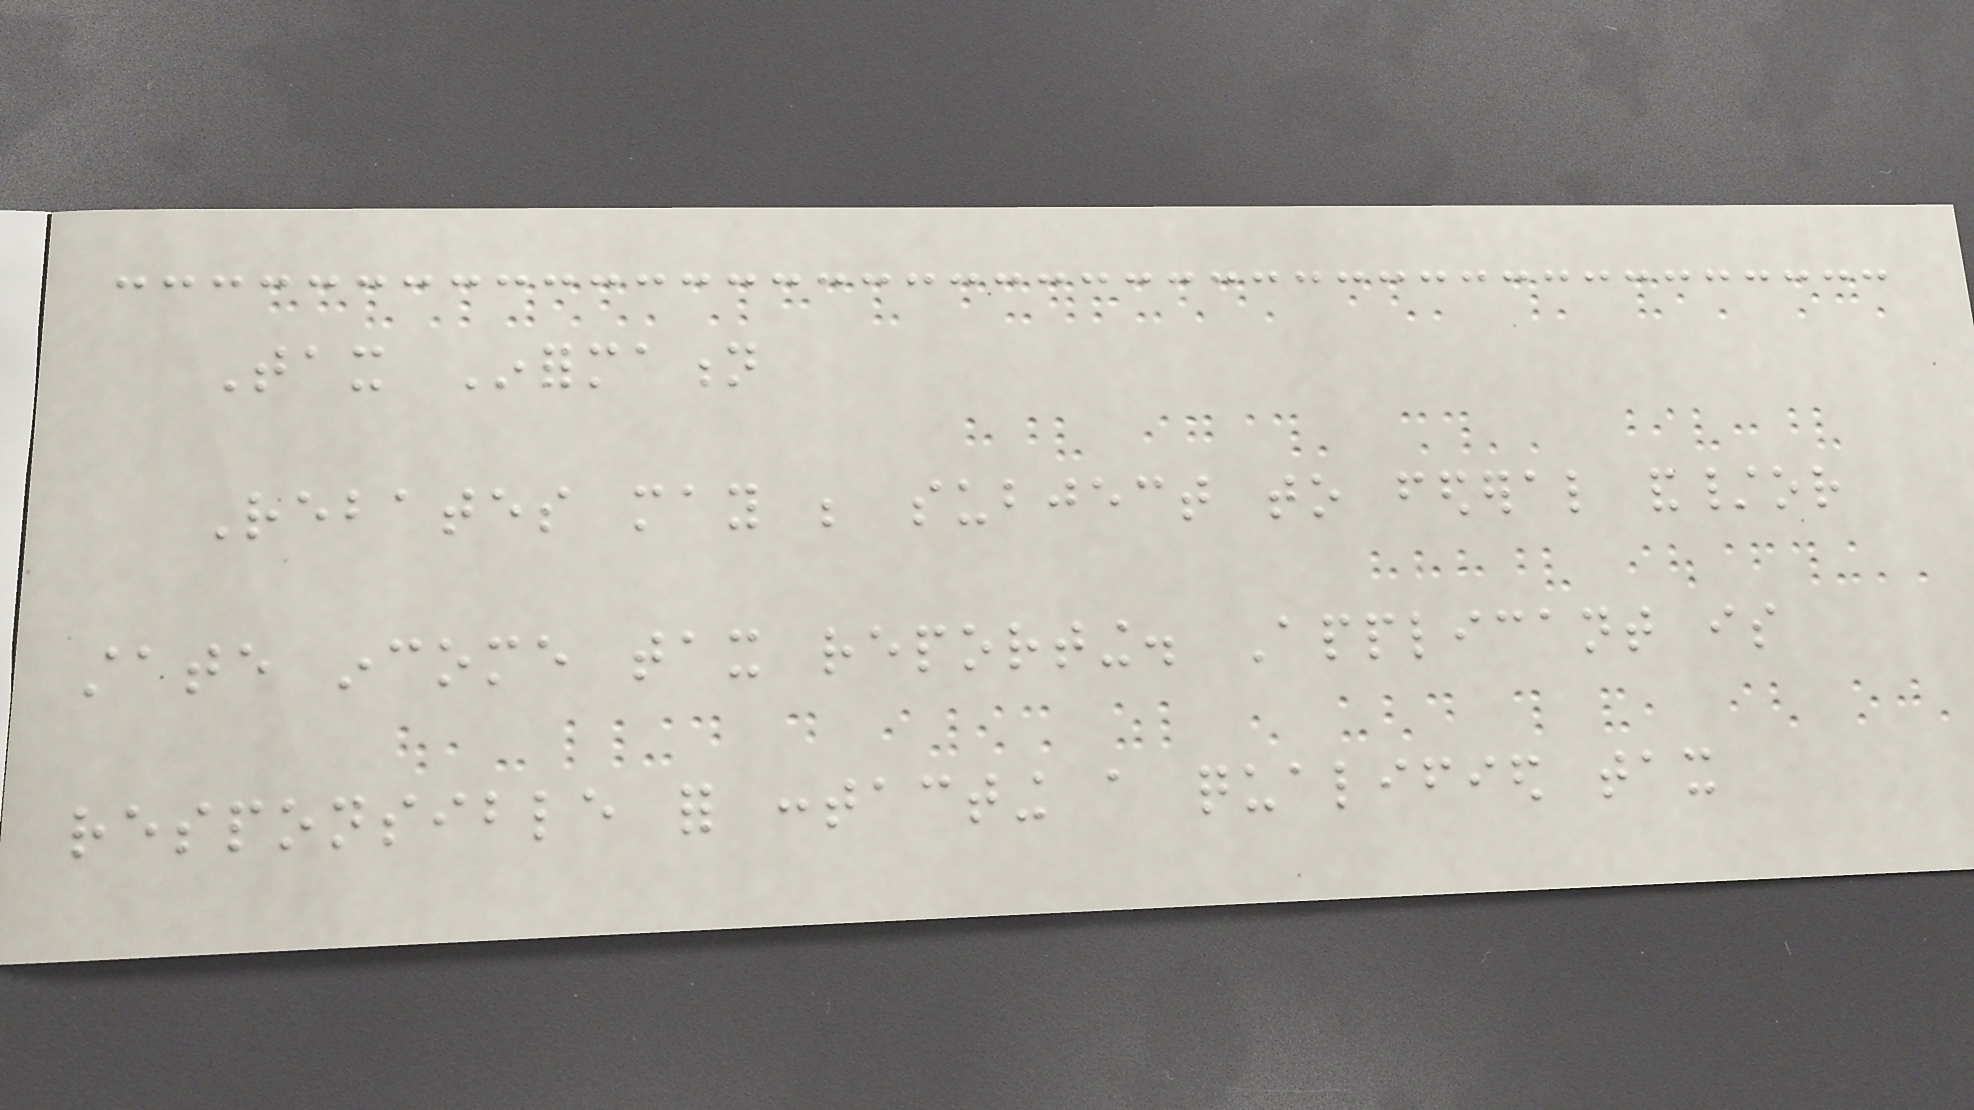Tax Information
Rebates may be subject to federal and/or
state income tax reporting. Applicant is
responsible for contacting a qualified tax
